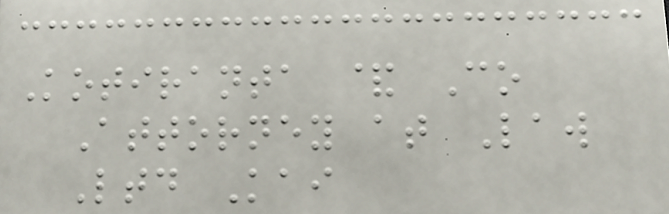Kotiranta & Co
Attorney at Law
Ltd Kai
